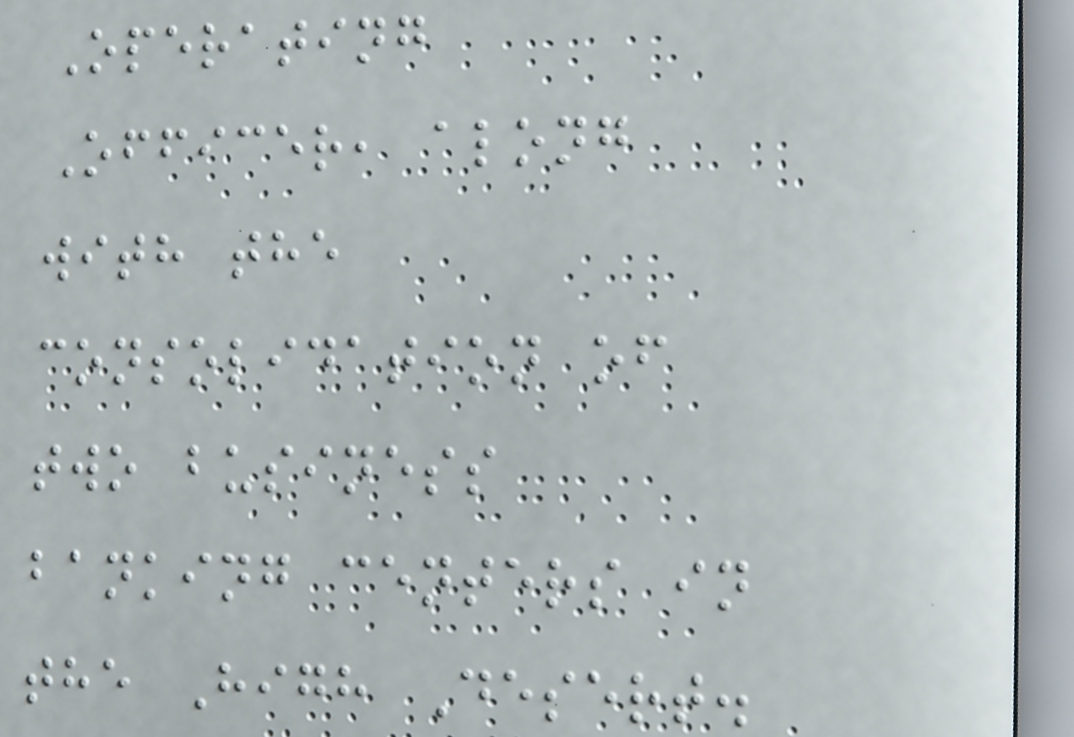Operating
Officer, along
with the
consolidation of
two business
banking centers in
the High Desert.
